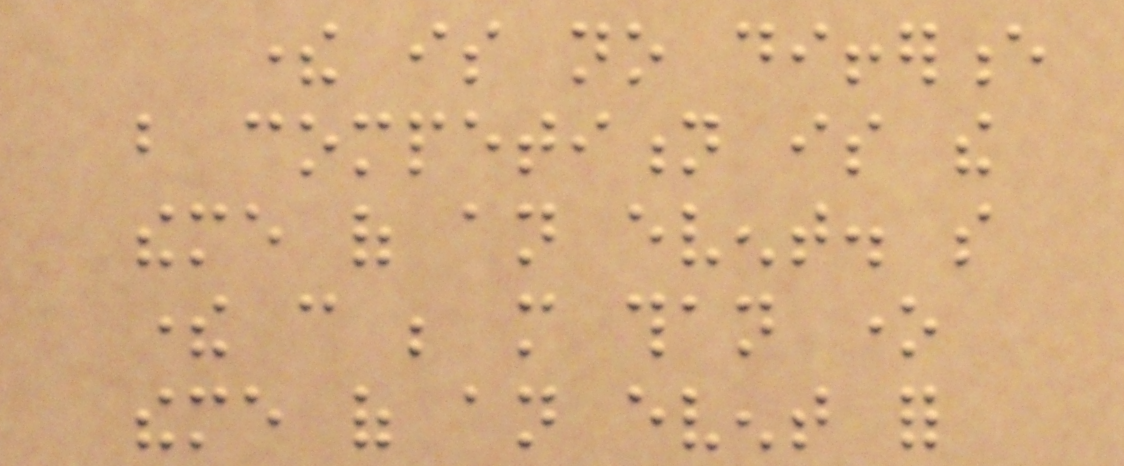there is no difference
but competition is the
theme of an event. so
there can be more than one
theme of an event for
